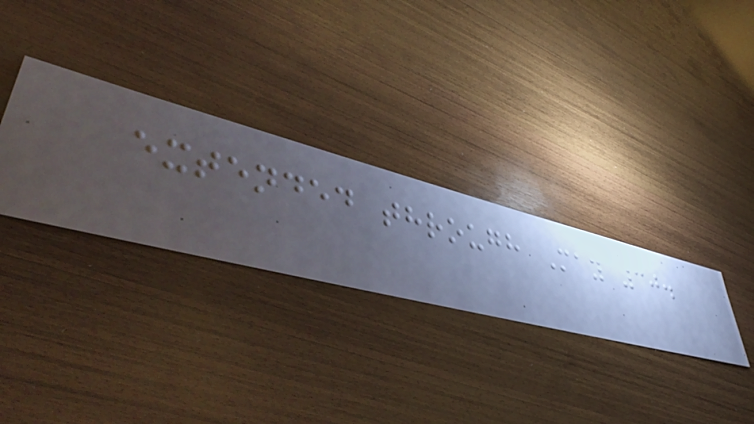extended through May 30.
